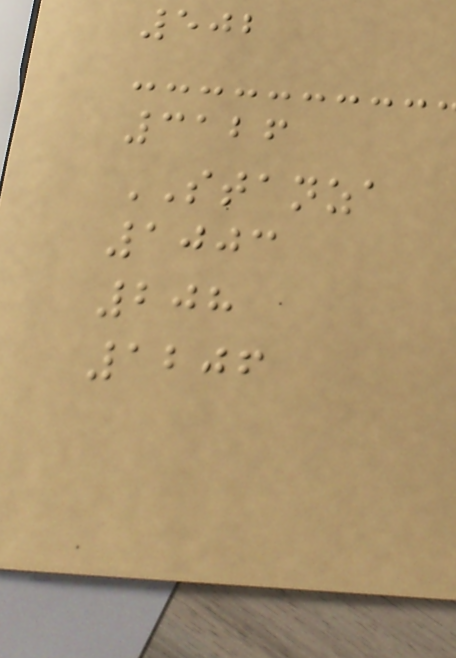502
3126
STANZA
1003
208
1206
